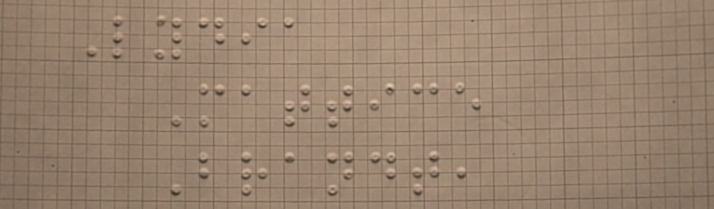Lydia
Mattice
Brandt,
